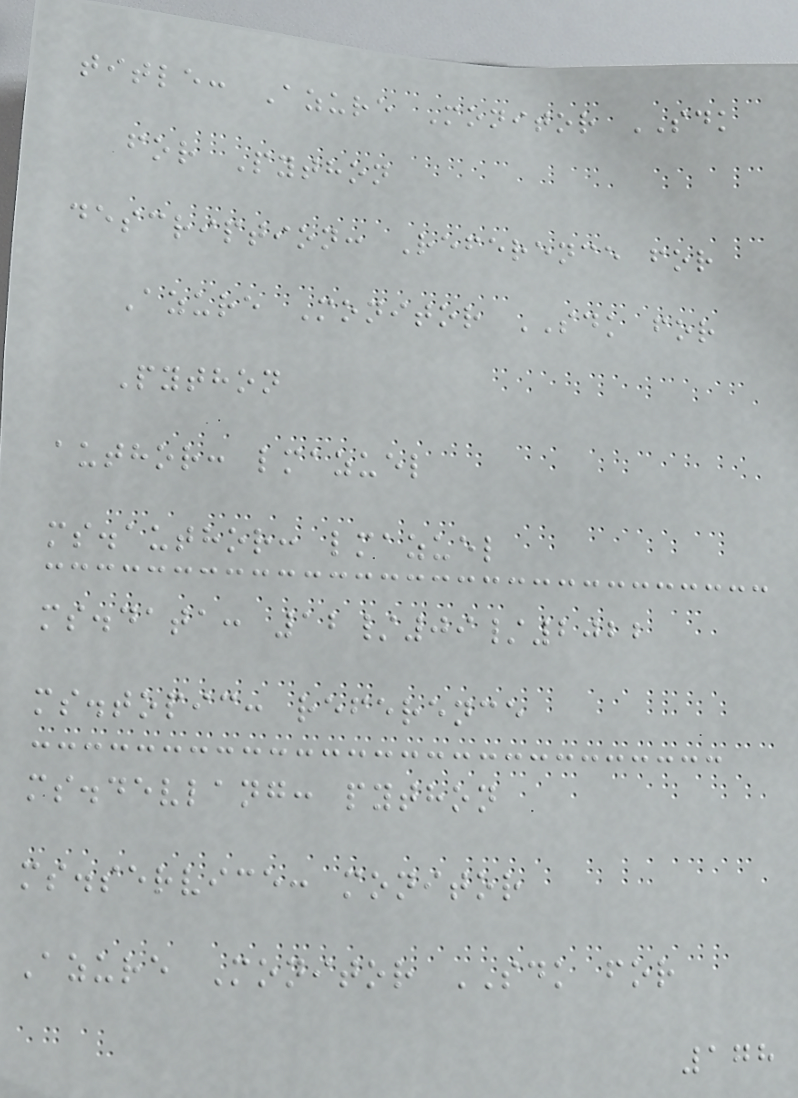title: Azure Monitor SDK
for Python
description: Reference for
Azure Monitor SDK for
Python
author: lmazuel
ms.author: lmazuel
ms.data: 12/09/2022
ms.topic: reference
ms.devlang: python
ms.service: monitor
Azure Monitor SDK for
178
